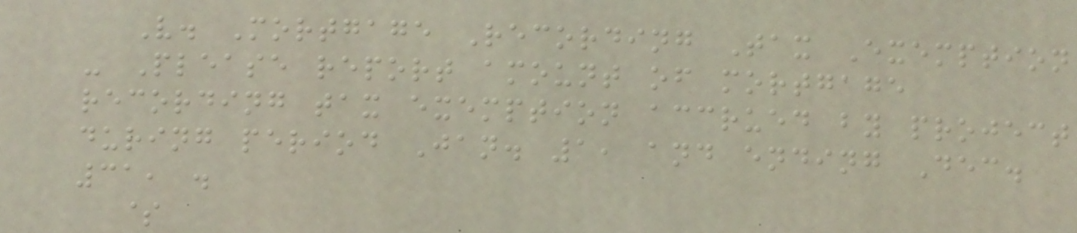V. Mortgage Recording Tax Exemption
- Please report amount of mortgage
recording tax exemption accrued by project
during period Jan. 1, and ending Dec.
31, .
$
